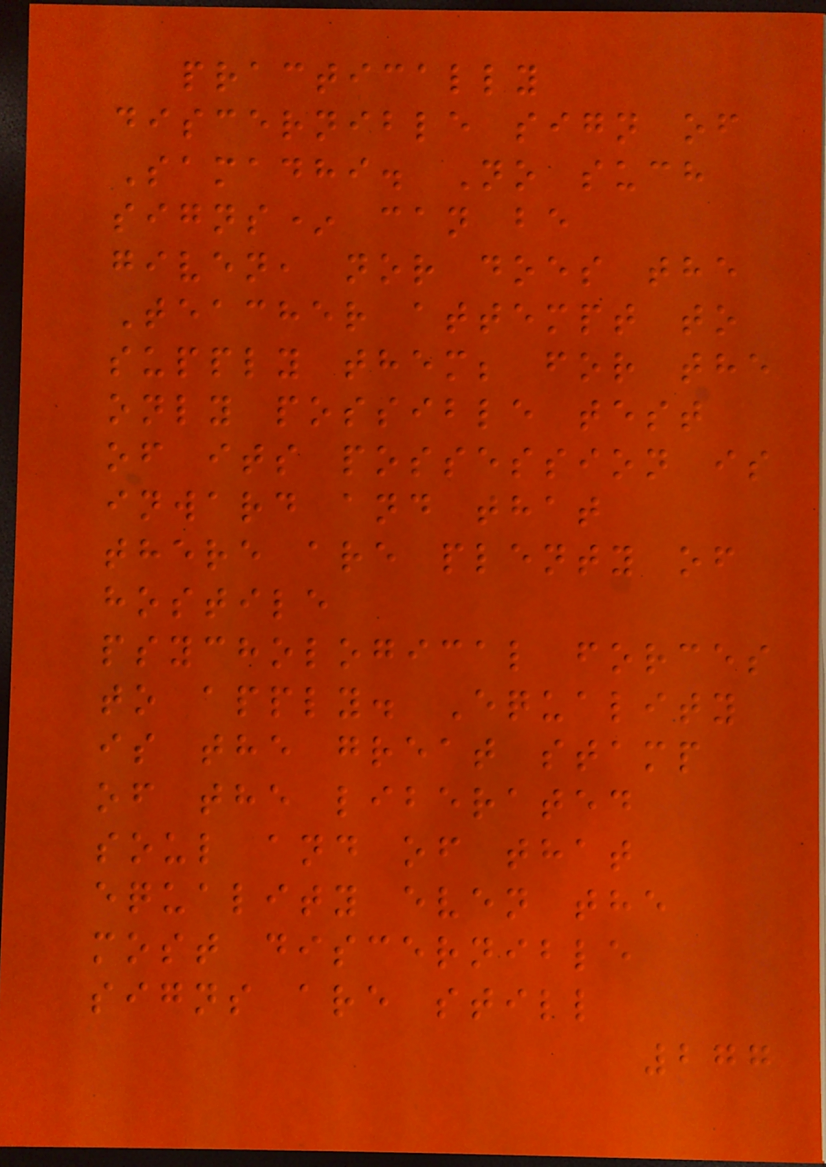practically
discernible sign of
Samadhi. No such
signs* can be
given, nor does the
Teacher attempt to
supply them; for the
only possible test
of its possession is
inward and that
there are plenty of
hostile
psychological forces
to apply. Equality
is the great stamp
of the liberated
soul and of that
equality even the
most discernible
signs are still
277
